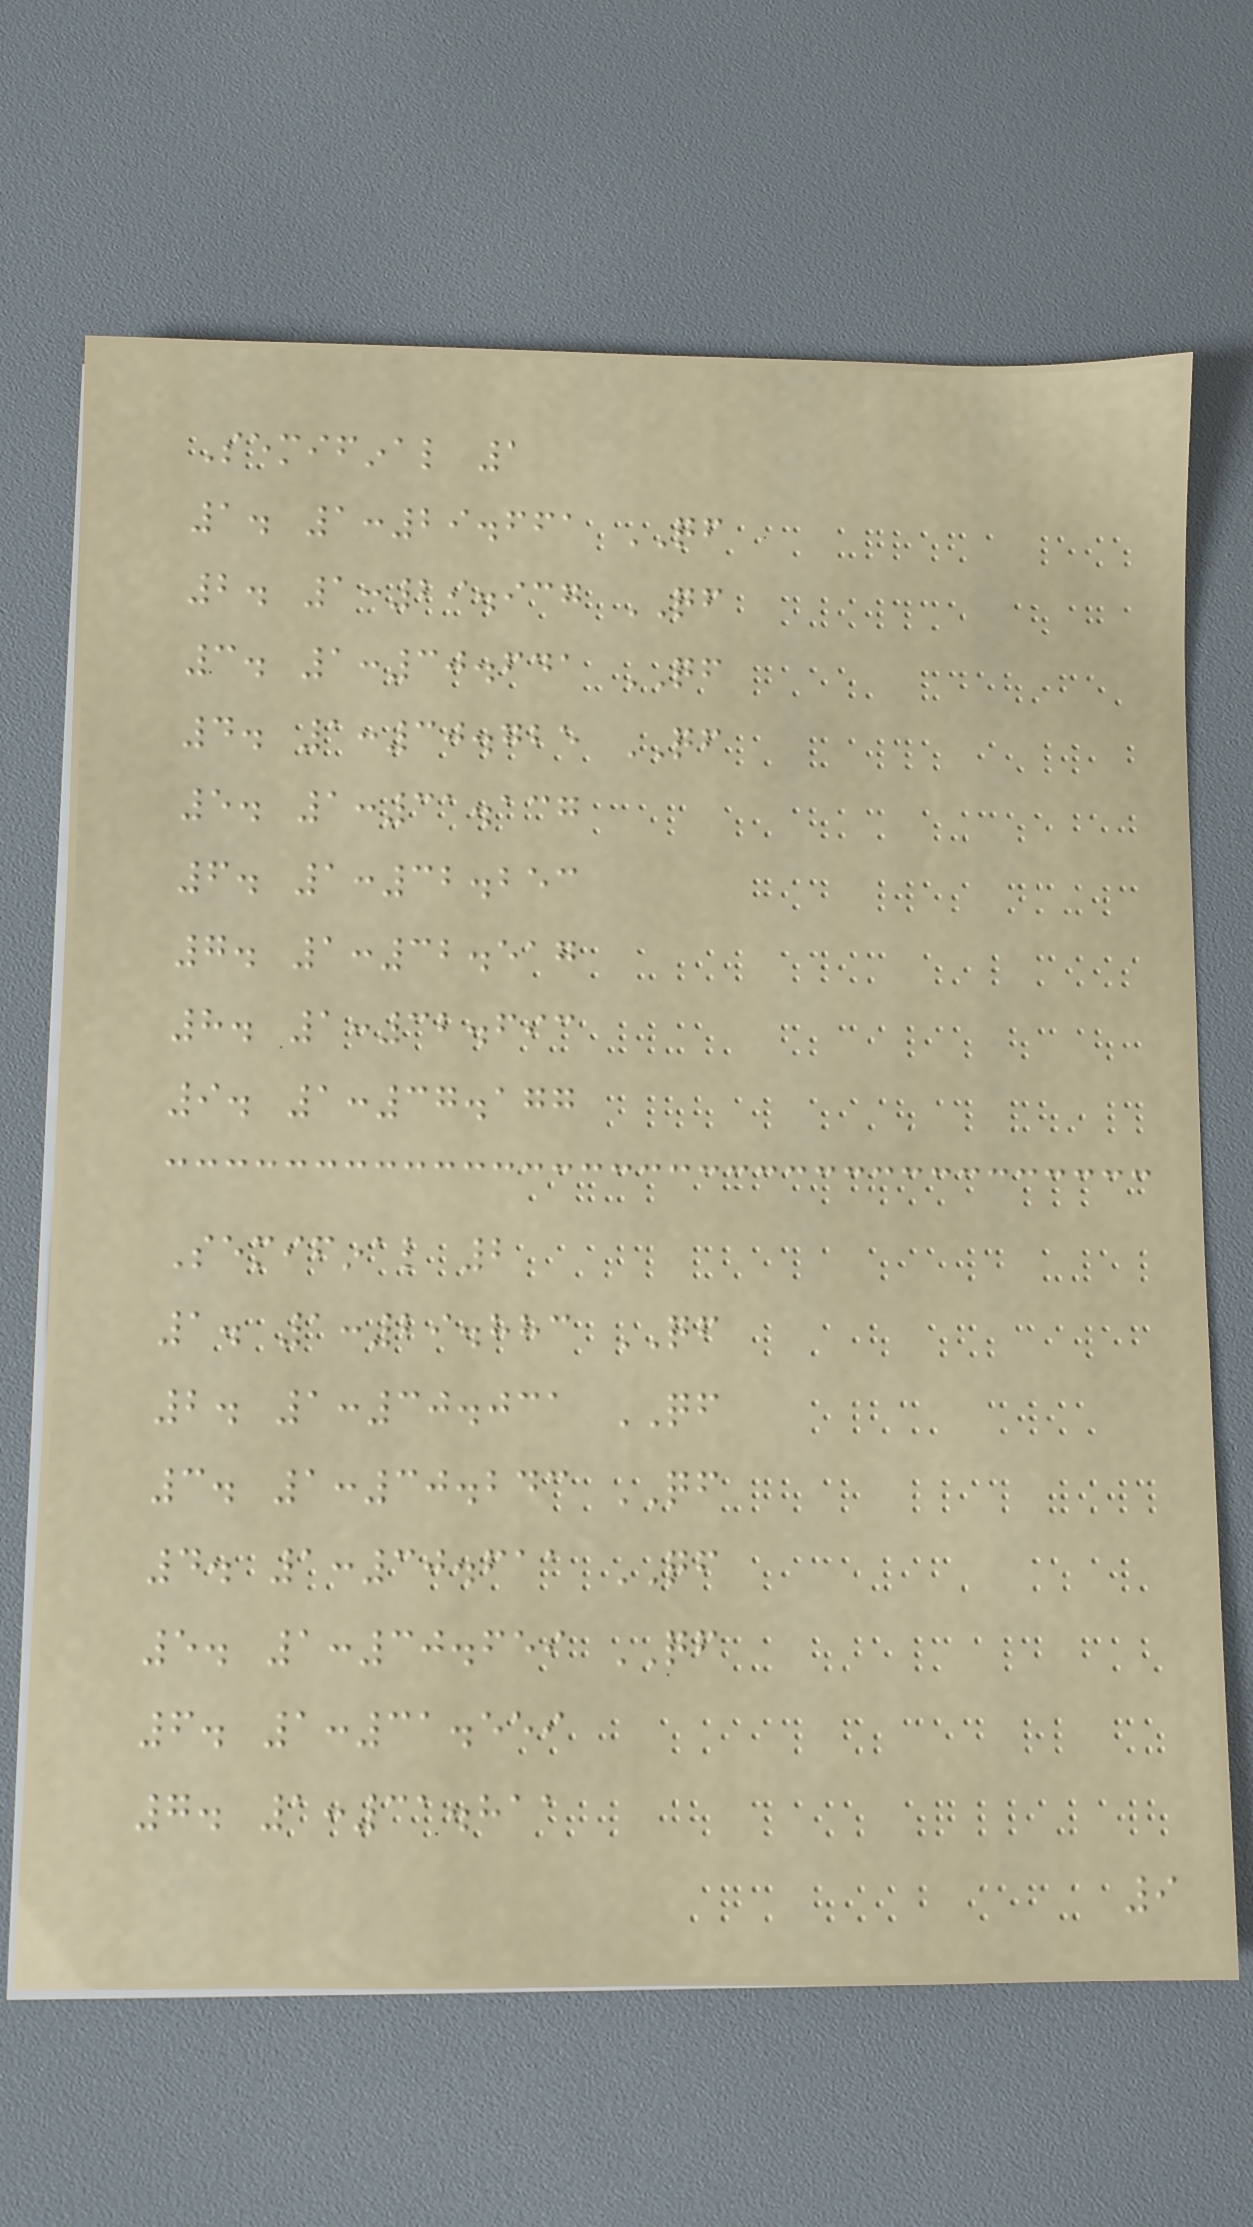Semifinal 1
1. 1:29.661 QF
2. 1:29.937 QF
3. 1:30.641 QF
4. 1:30.725 QF
5. 1:31.137
6. 1:32.253
7. 1:32.517
8. 1:32.693
9. 1:37.177
Semifinal 2
1. 1:29.883 QF
2. 1:30.031 QF
3. 1:30.243 QF
4. 1:30.611 QF
5. 1:30.659 QF
6. 1:31.559
7. 1:31.811
9
